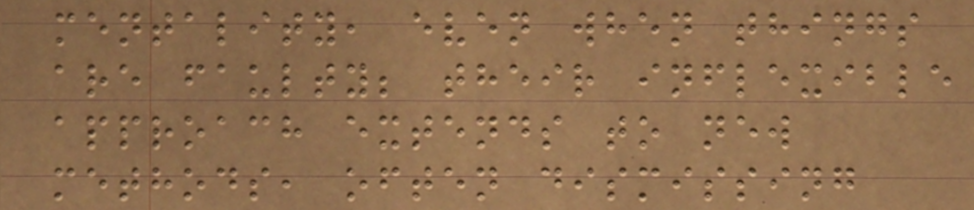mentality, even when things
are faulty; their inflexible
approach extends to new
methods, often dismissing
